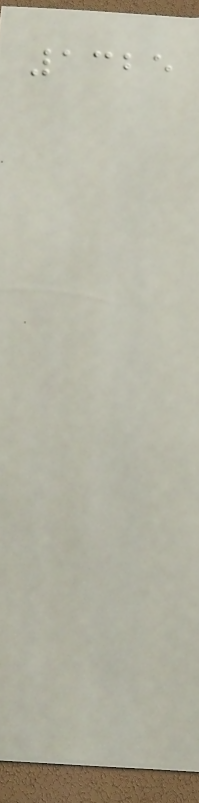1325
